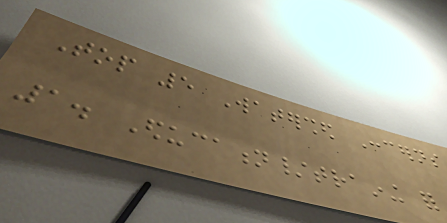Top 5 Watershed Concerns
1. Education/training for
